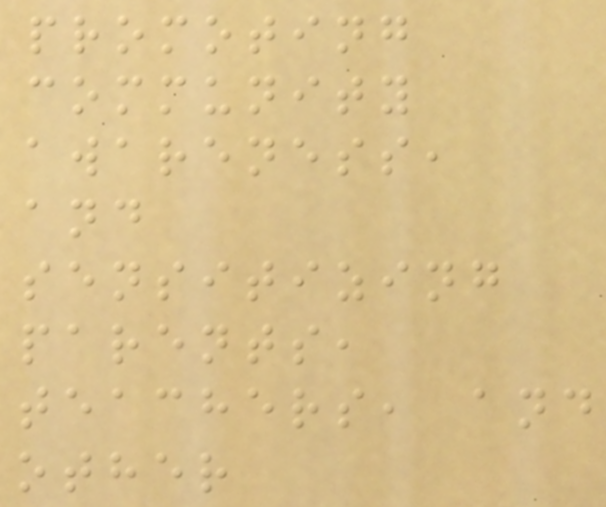promoting
community
awareness,
and
sensitizing
parents,
teachers, and
other
